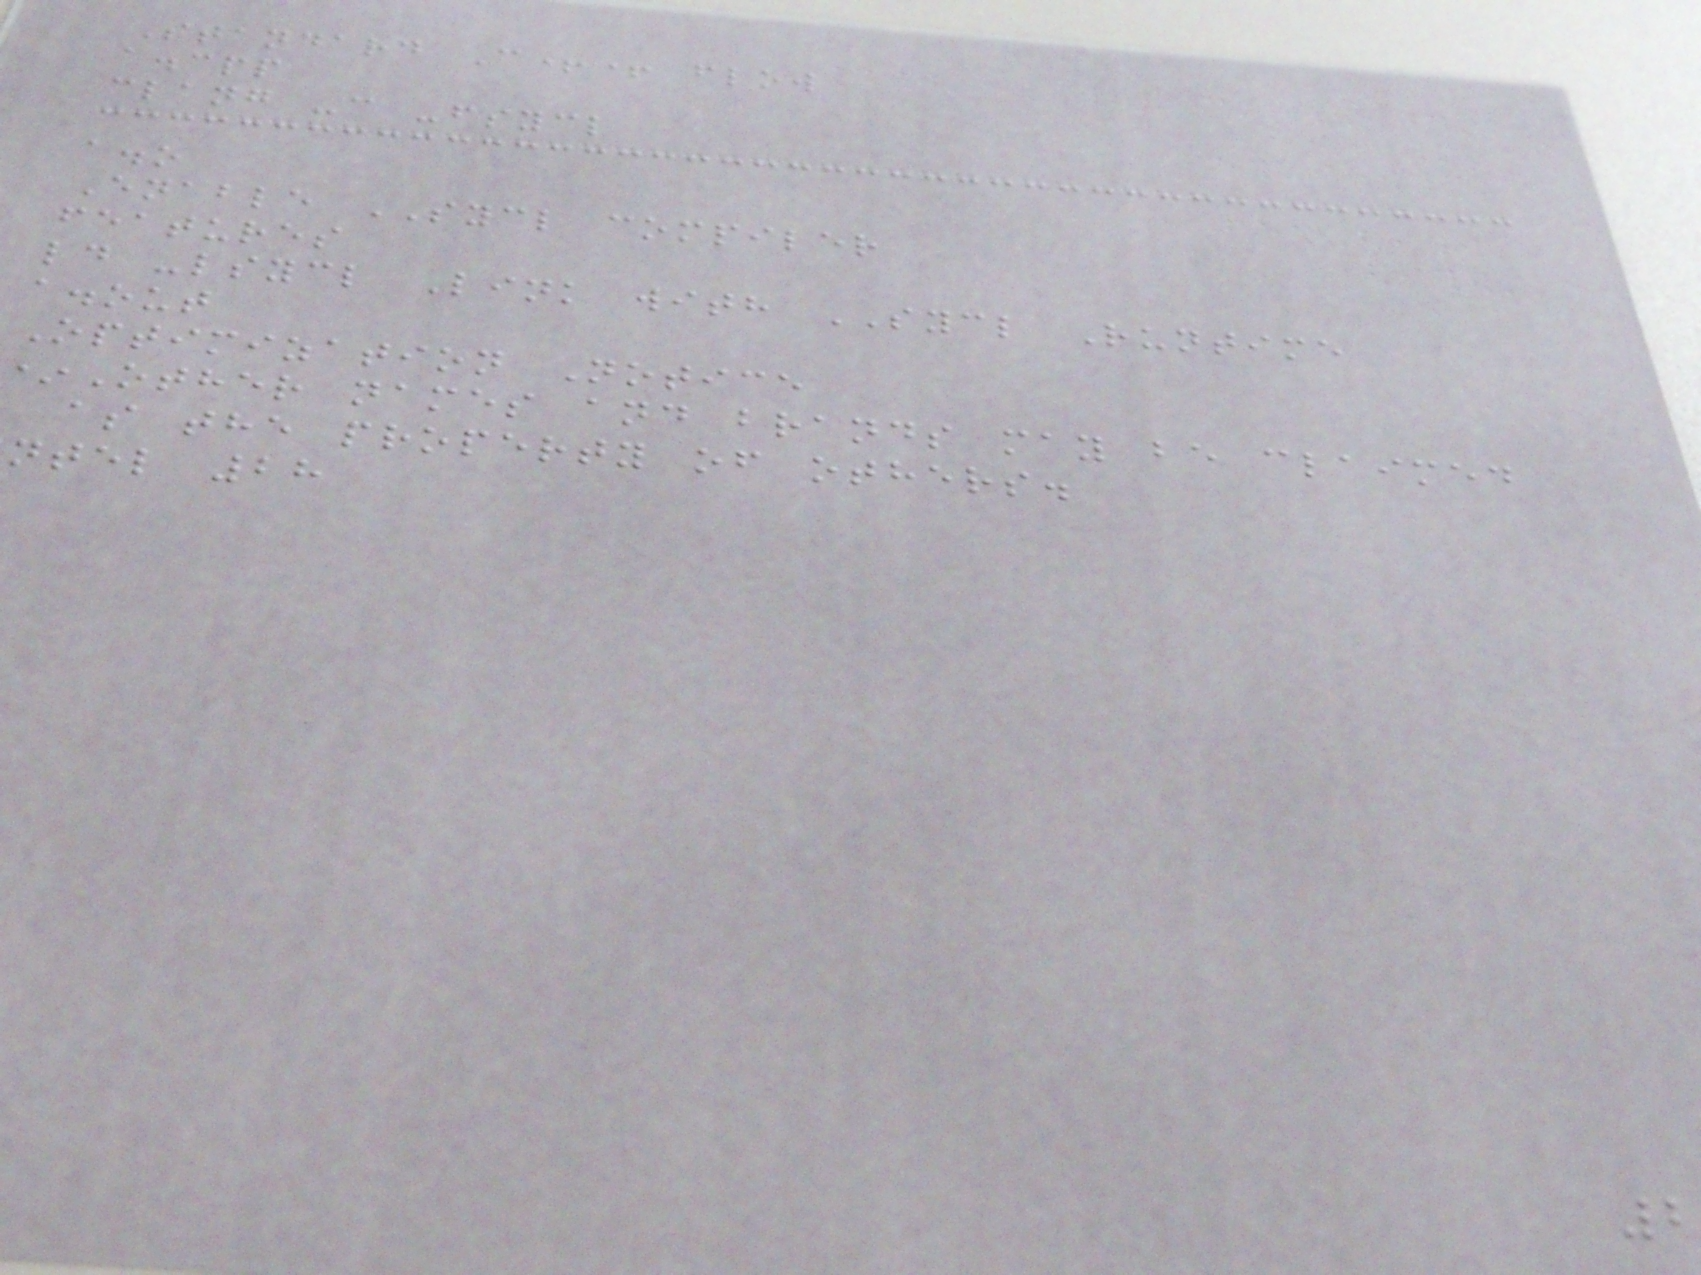Standard C++ flow
a.cpp
clang -c -fsycl
a.o
Enable SYCL compiler
features
ld -lsycl Link with SYCL Runtime
a.out
Optimization Notice
Other names and brands may be claimed
as the property of others.
ntel 28
